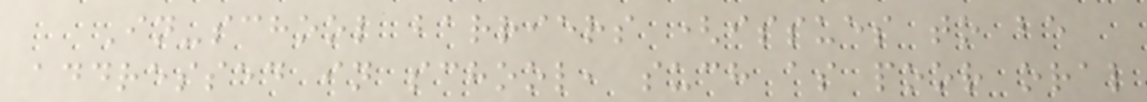In-school barriers (issues to be
addressed in school, such as poor oral
